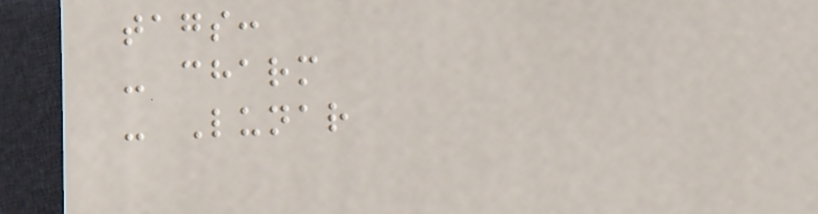tags:
- charm
- Lunar
